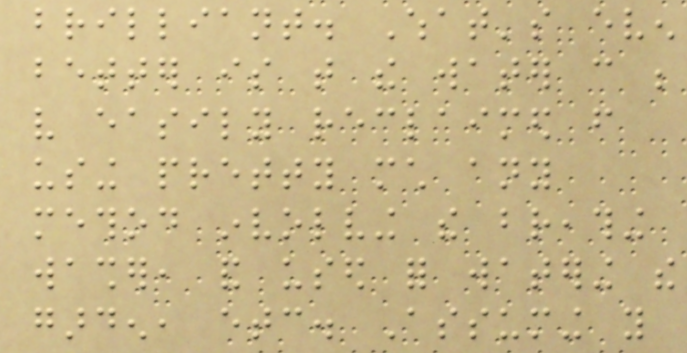brilliant. What's even
better is that the water can be
very easily reclaimed from
using pretty much any
method involving the breathing
washer, and used for watering the
garden, etc. Assuming you
